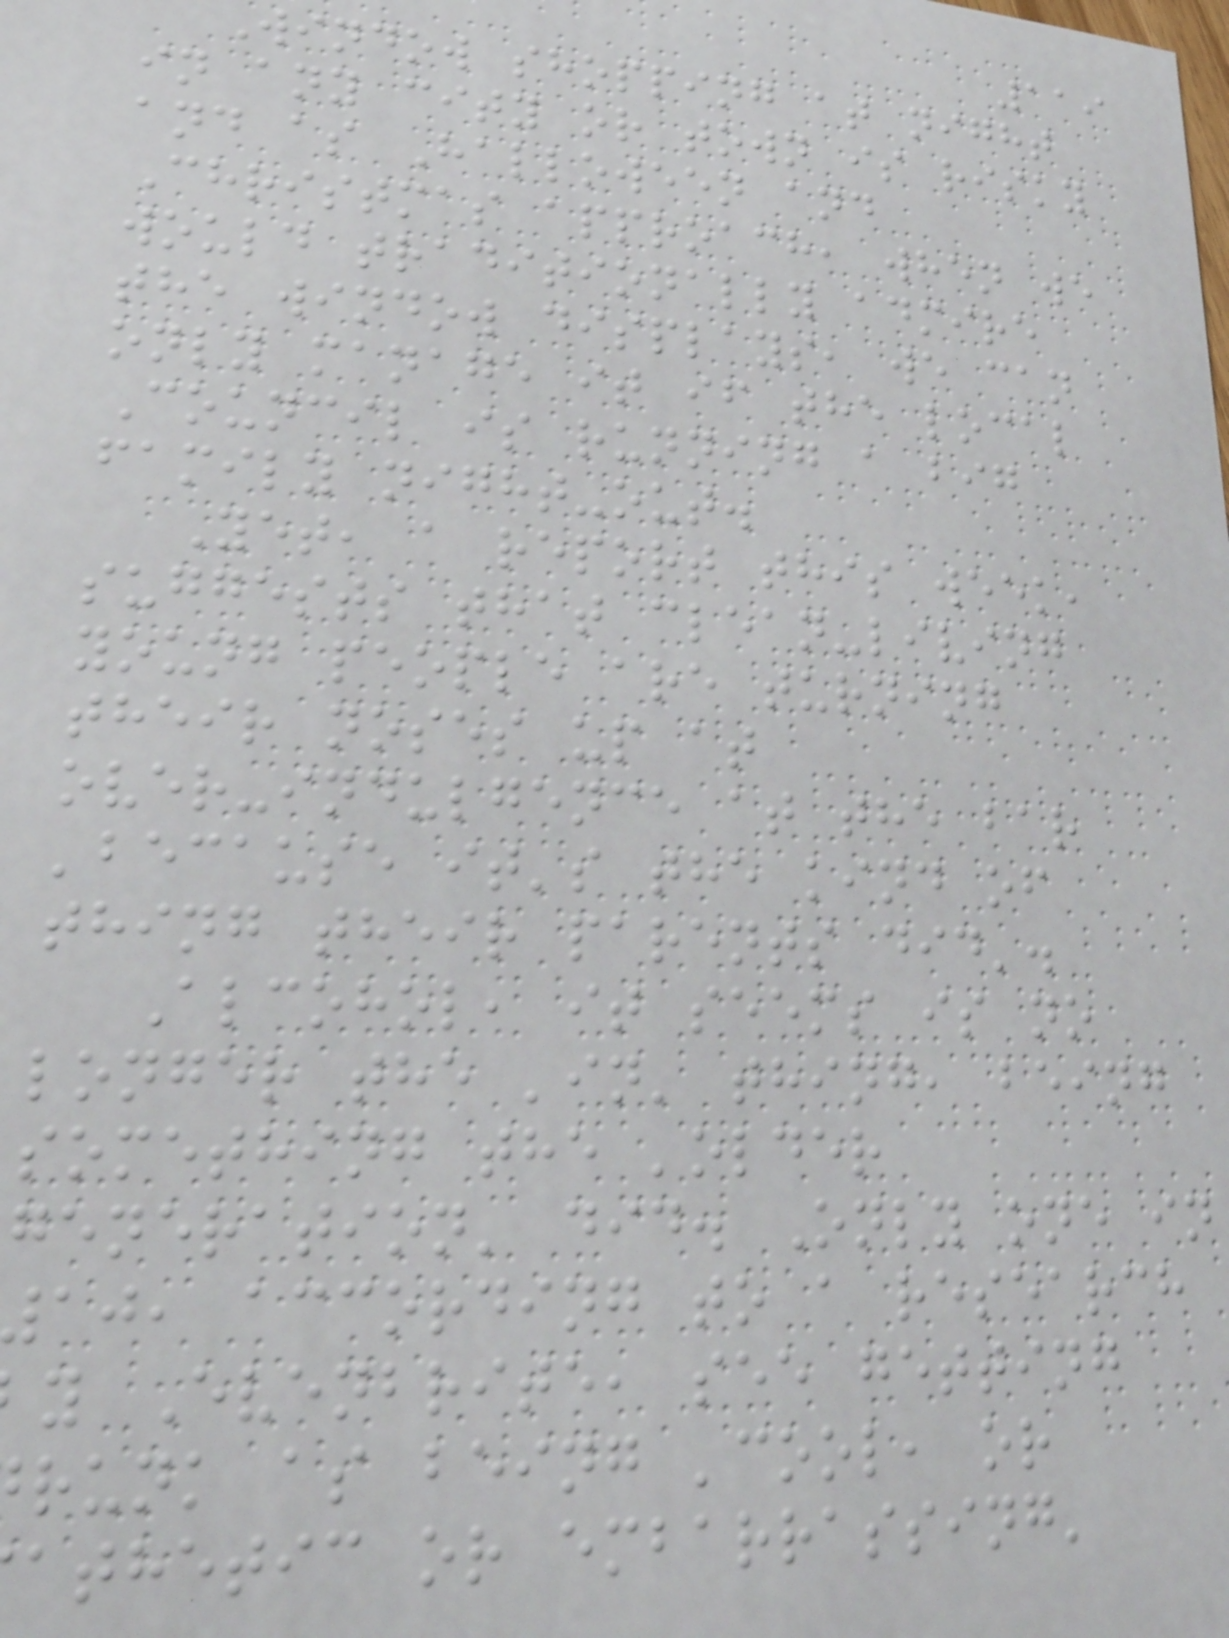119
Window shopping at night
in any city or town is risky
and as Halloween and
Christmas approach, when we
would traditionally admire
the window displays, we can
only manage it if the local
Council is running a big
family night-out.
Yet, a report this week,
suggests that clean-living
young people are turning
their noses up at
over-indulgence at the bar
'because it's the kind of
thing their parents did'.
Alcohol, it seems is no
longer the 'in' thing, being
something the 'older
generation' did. Only one in
aj, according to a research
y Evenbrite, see getting
runk as being 'cool, or
athetic or embarrassing'
